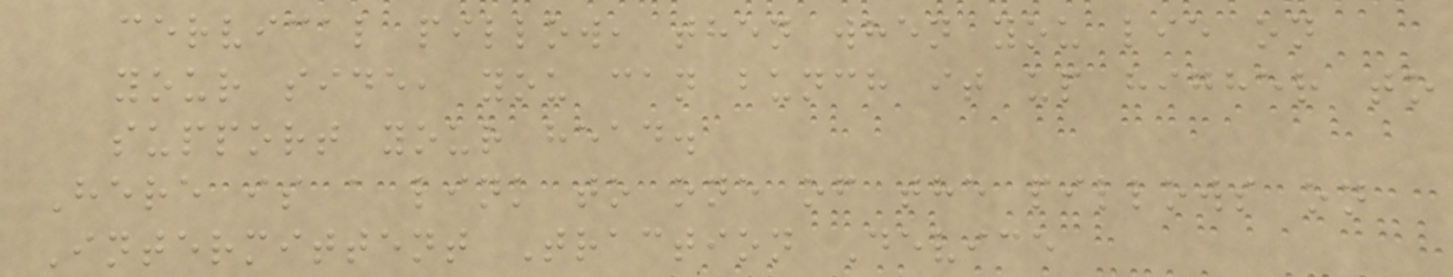cervical pillow, then when you lie on
your side, you can bunch it up higher to
support your head.
Here is a link to one of the pillows on
Intermittent Traction Device
